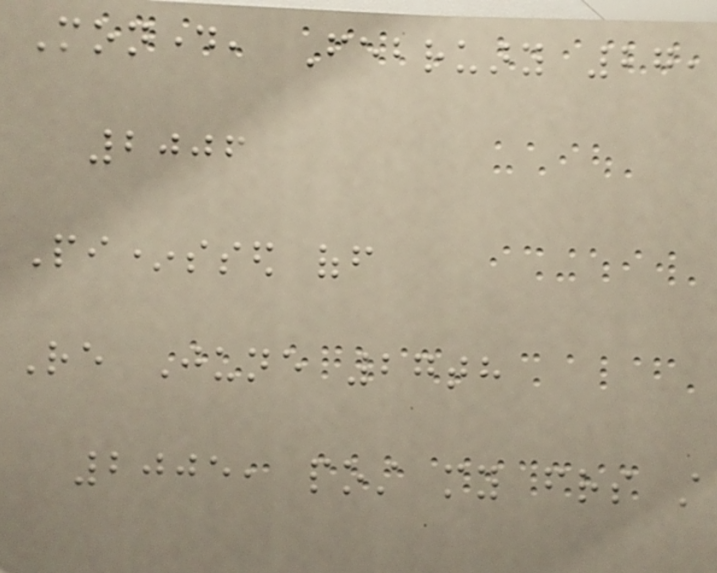Monday, February 27,
2006
Pi*ssed off
Re June 27th
2005, post my friends still
